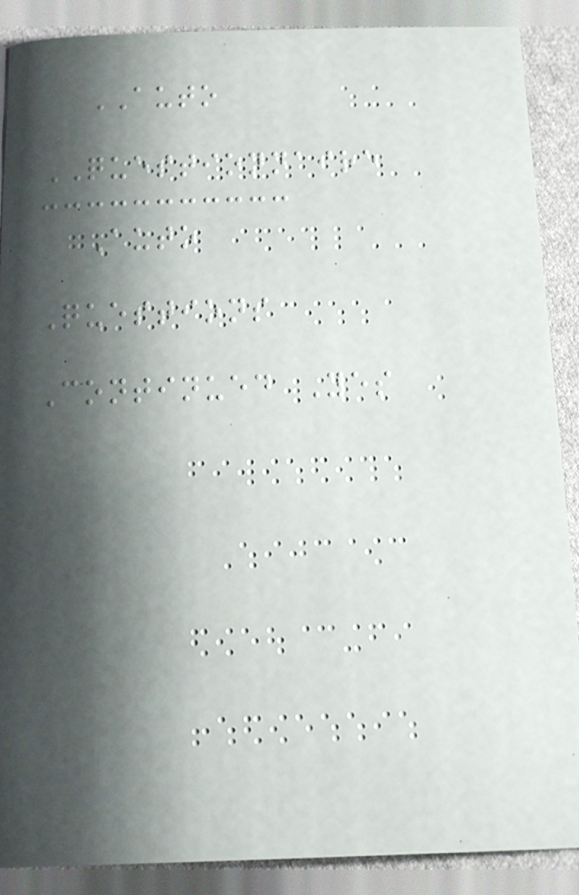AUTO
QUESTIONNAIRE
Auto
Questions
Continued Yes
